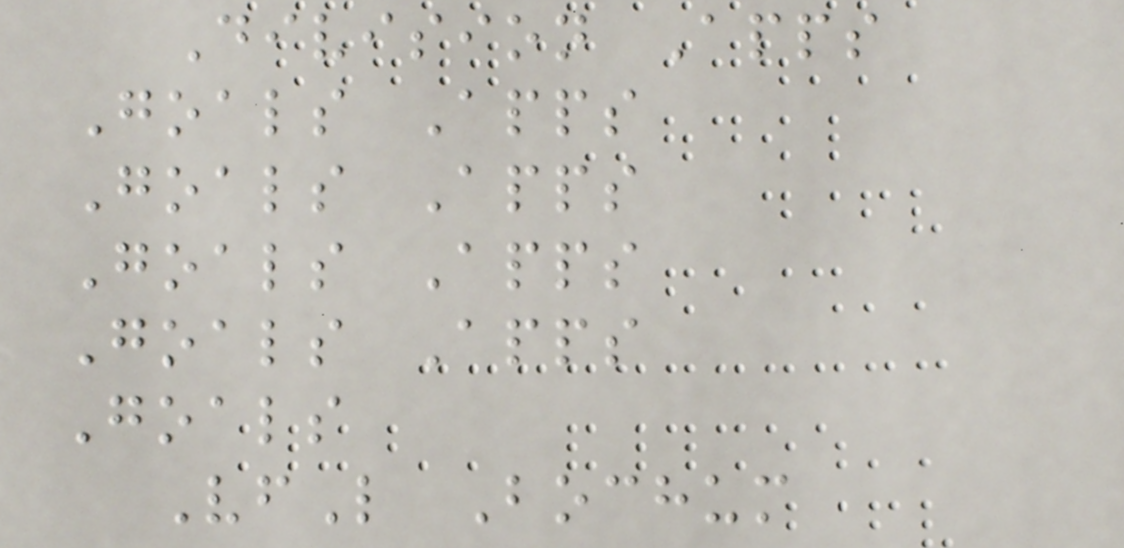Division Apps
Goals Apps
Goals Apps
Goals Apps
Goals Apps
Goals
VfL Bochum
